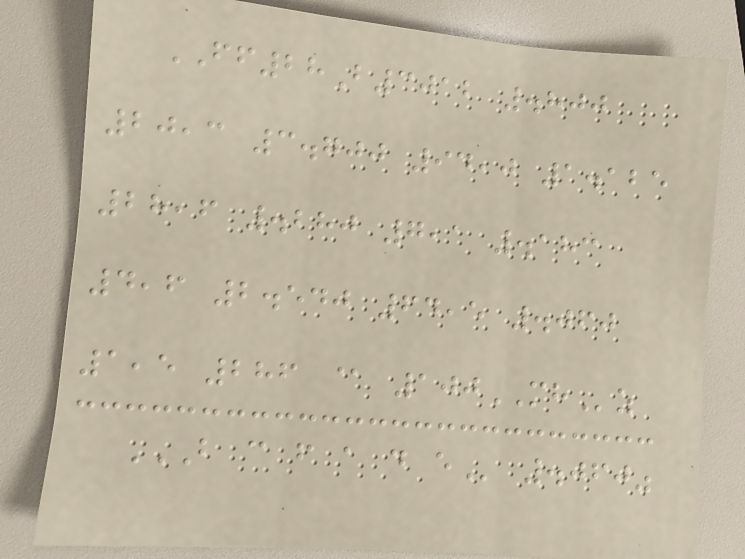FF28B3012 .800
20,3 3.700 94,0 1.125
28,6 .280 7,1 .183
4,6 2.540 64,5 .060
1,5 286 @ 100MHz
B C F A D E .060"
